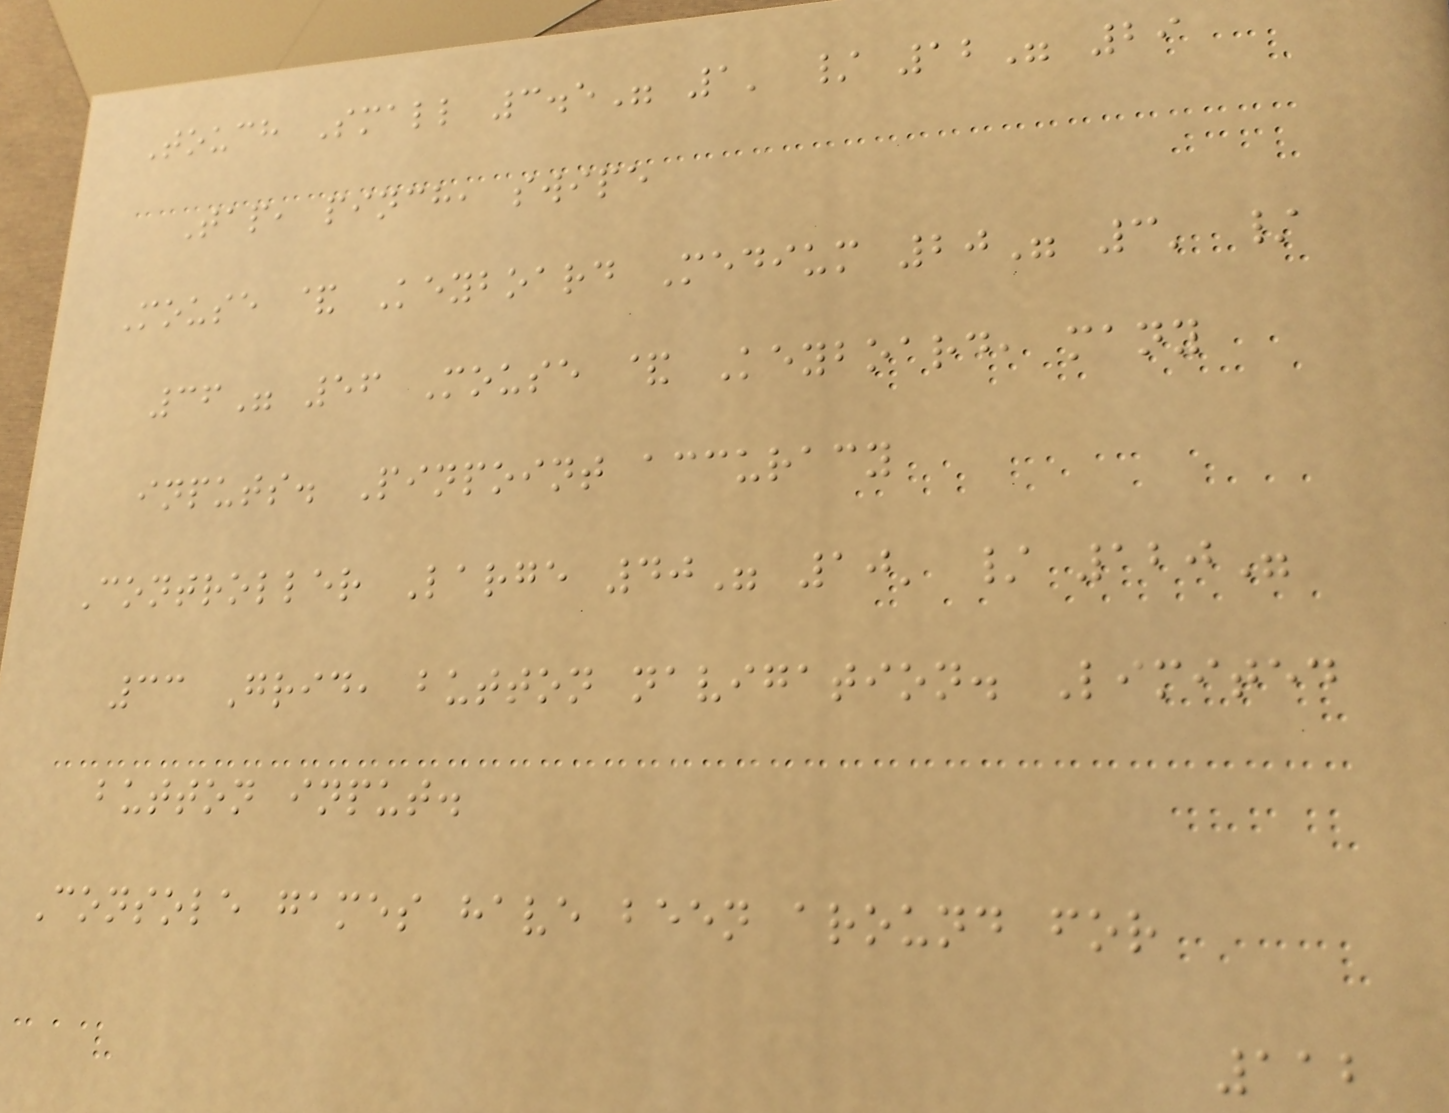Touch Small 3.5" 1' / 12" 29
Tap, pinch, swipe
Mouse & Keyboard Medium 20" 3' /
36" 56 Mouse & Keyboard, many
inputs. Pinpoint accuracy
Controller Large 40" 10' / 120"
33 Grid, button navigation. Limited
button input.
Console games have been around for
112
